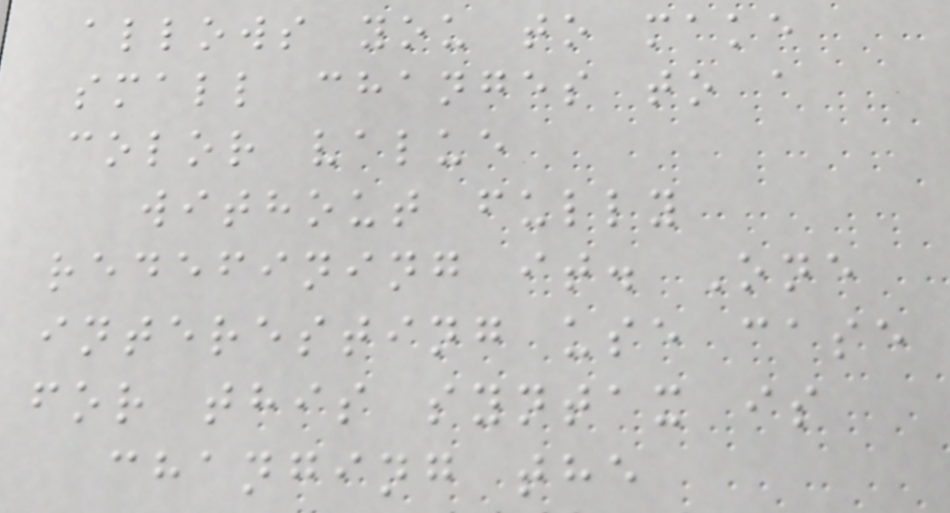allows you to make
small changes to a
color value
without fully
redefining it. One
interesting use case
for this syntax is
changing the
